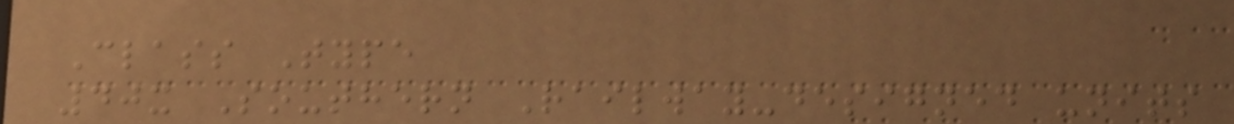Class Type
40x Southern Railway-designed units
